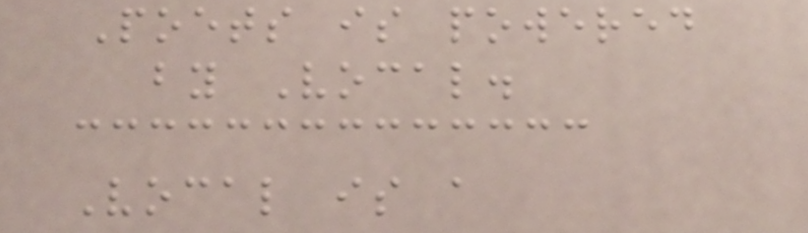Poets is powered
by Vocal.
Vocal is a
